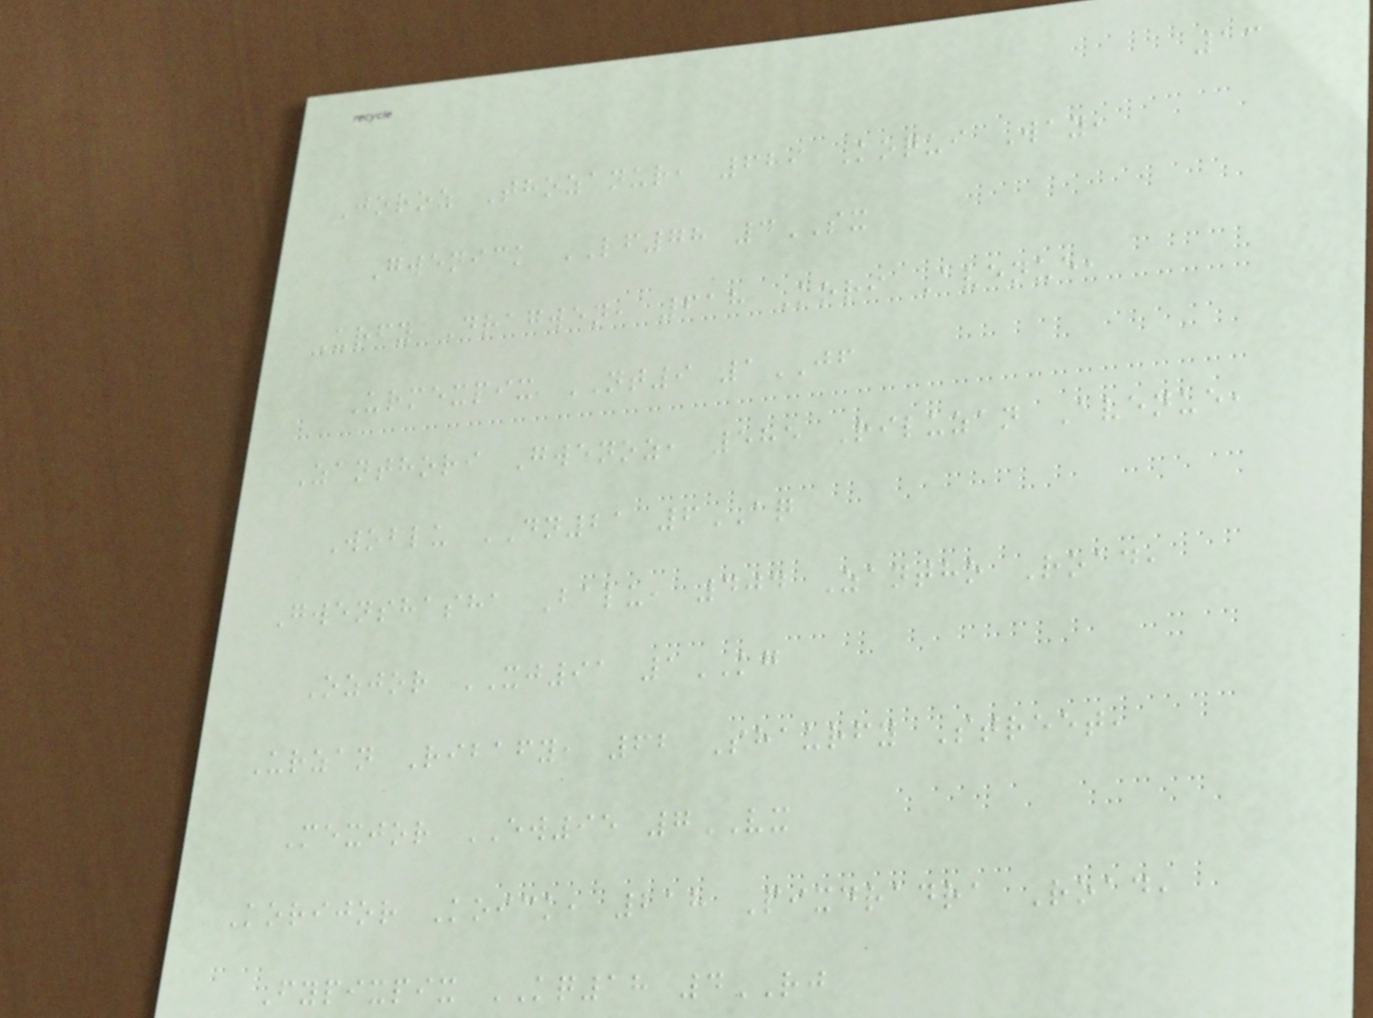13
Joroz Thozanur, 689 Koqui Way,
Gwenick LF78 4SX
Urfy Dragwen, 618 Kori Avenue,
Urmexpix NT9 1JF
Zanthori Gwenoz, 585 Riluzan Avenue,
Woblu DN21 6AQ
Gwenshasha Balu, 404 Zantho Road,
Ozjor XJ91 1KG
Urzan Ribafy, 62 Shaurfy Street,
Mexjor EW95 7VX
Korijor Koick, 218 Pixdradra Road,
Fypixpix KQ18 4RJ
